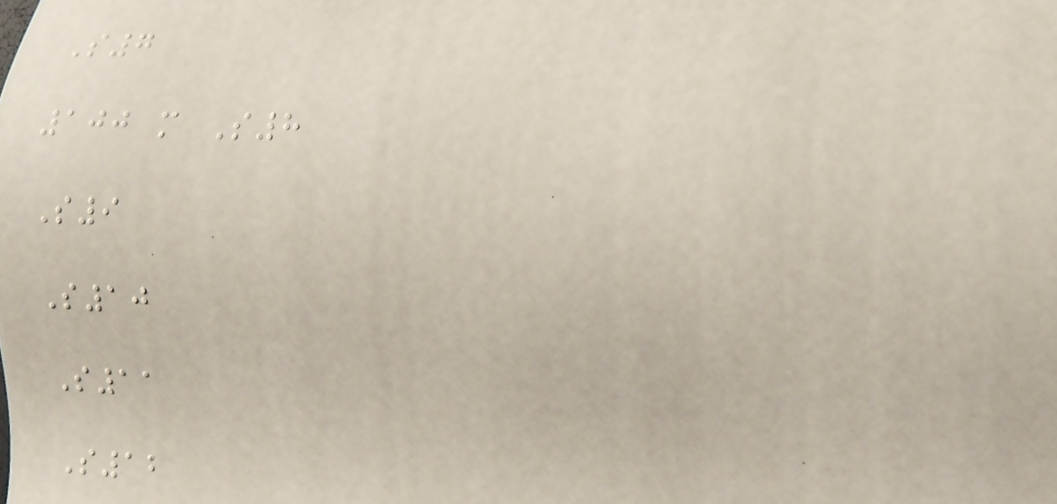S7
100 m S8
S9
S10
S11
S12
